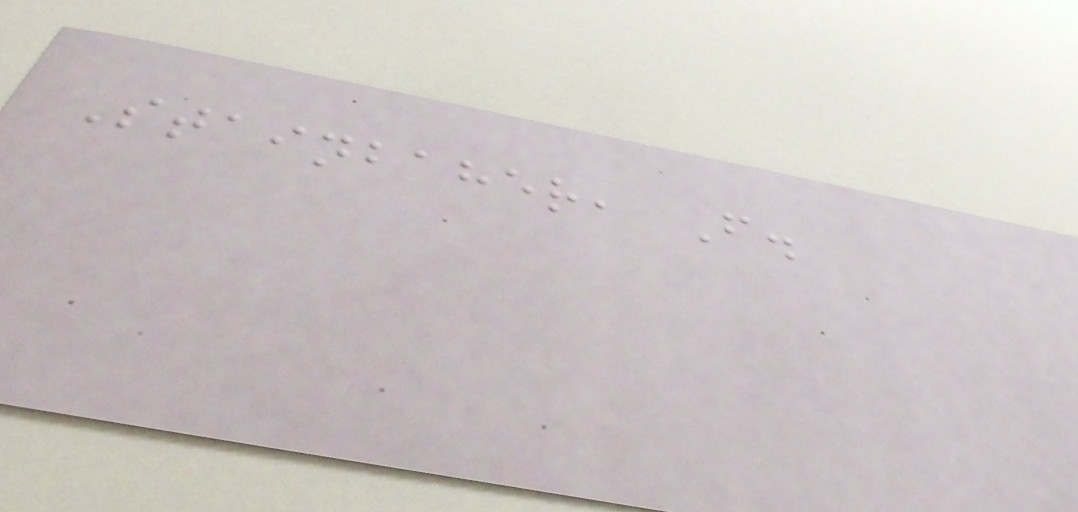Stainbaher, F.
